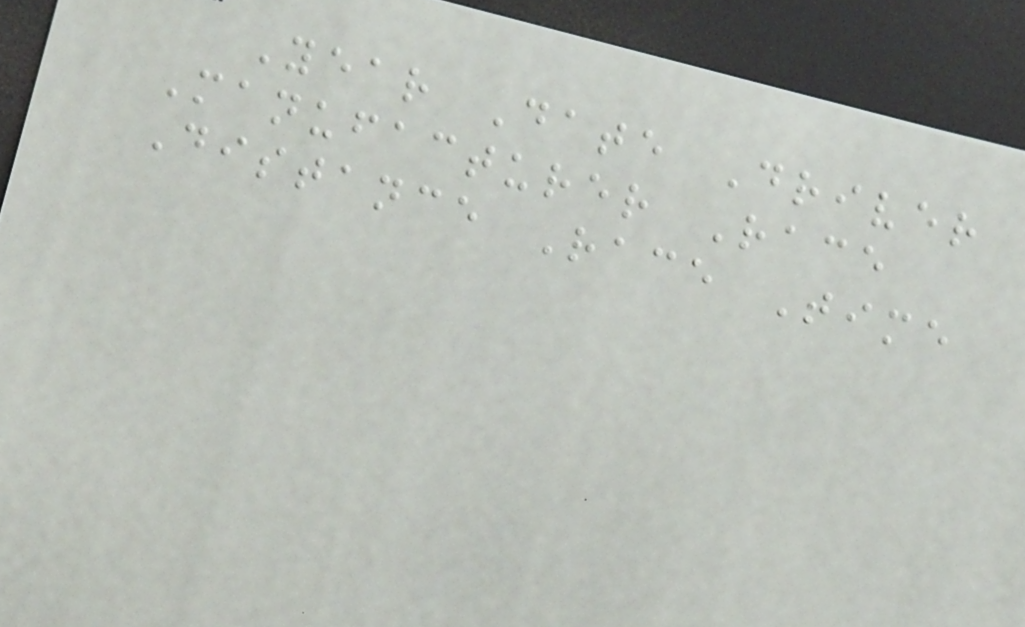Year Date Driver
Manufacturer Race
Distance Race Time
